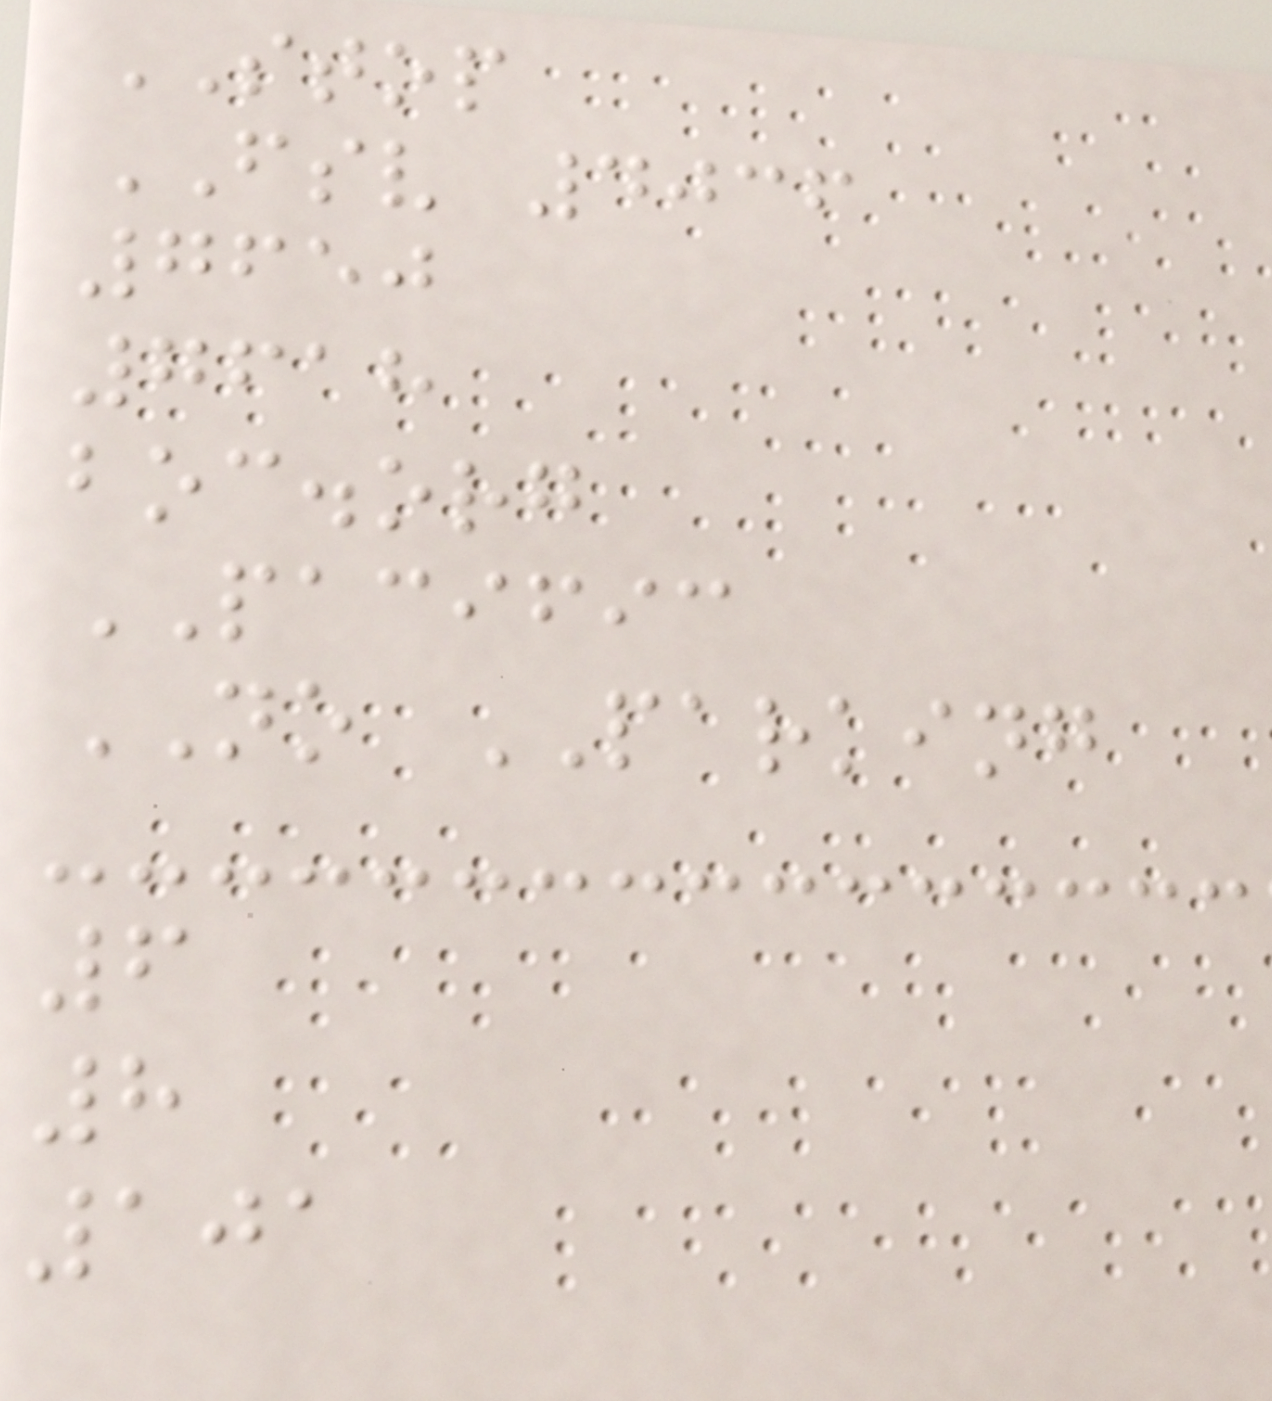STOP
FSV 4036
7650
7618
boc.org
PACIFIC
NO PARKING
6
8
101
